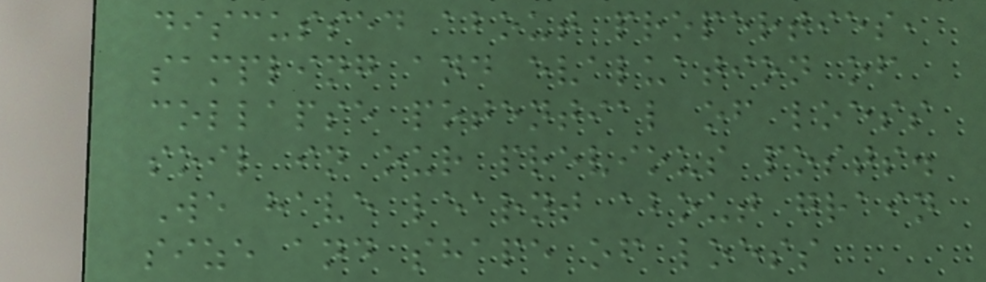discussed about properties,
sampling and evaluation of
collapse potential of loess
soil in our previous posts.
We have learnt about grain
size and shape of loess
